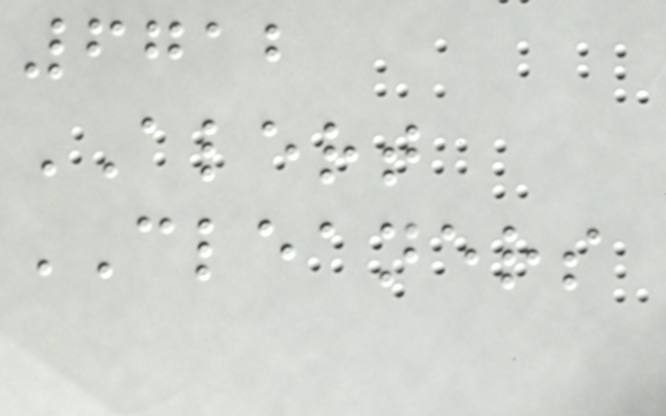6712
ALERT
CLEANERS
